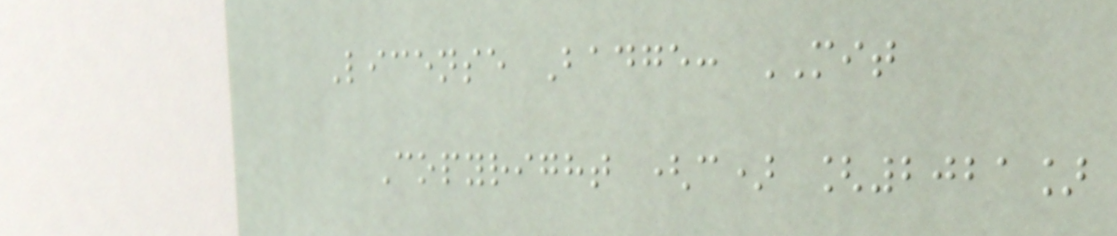License Badge: MIT
Copyright (c) [2021]
